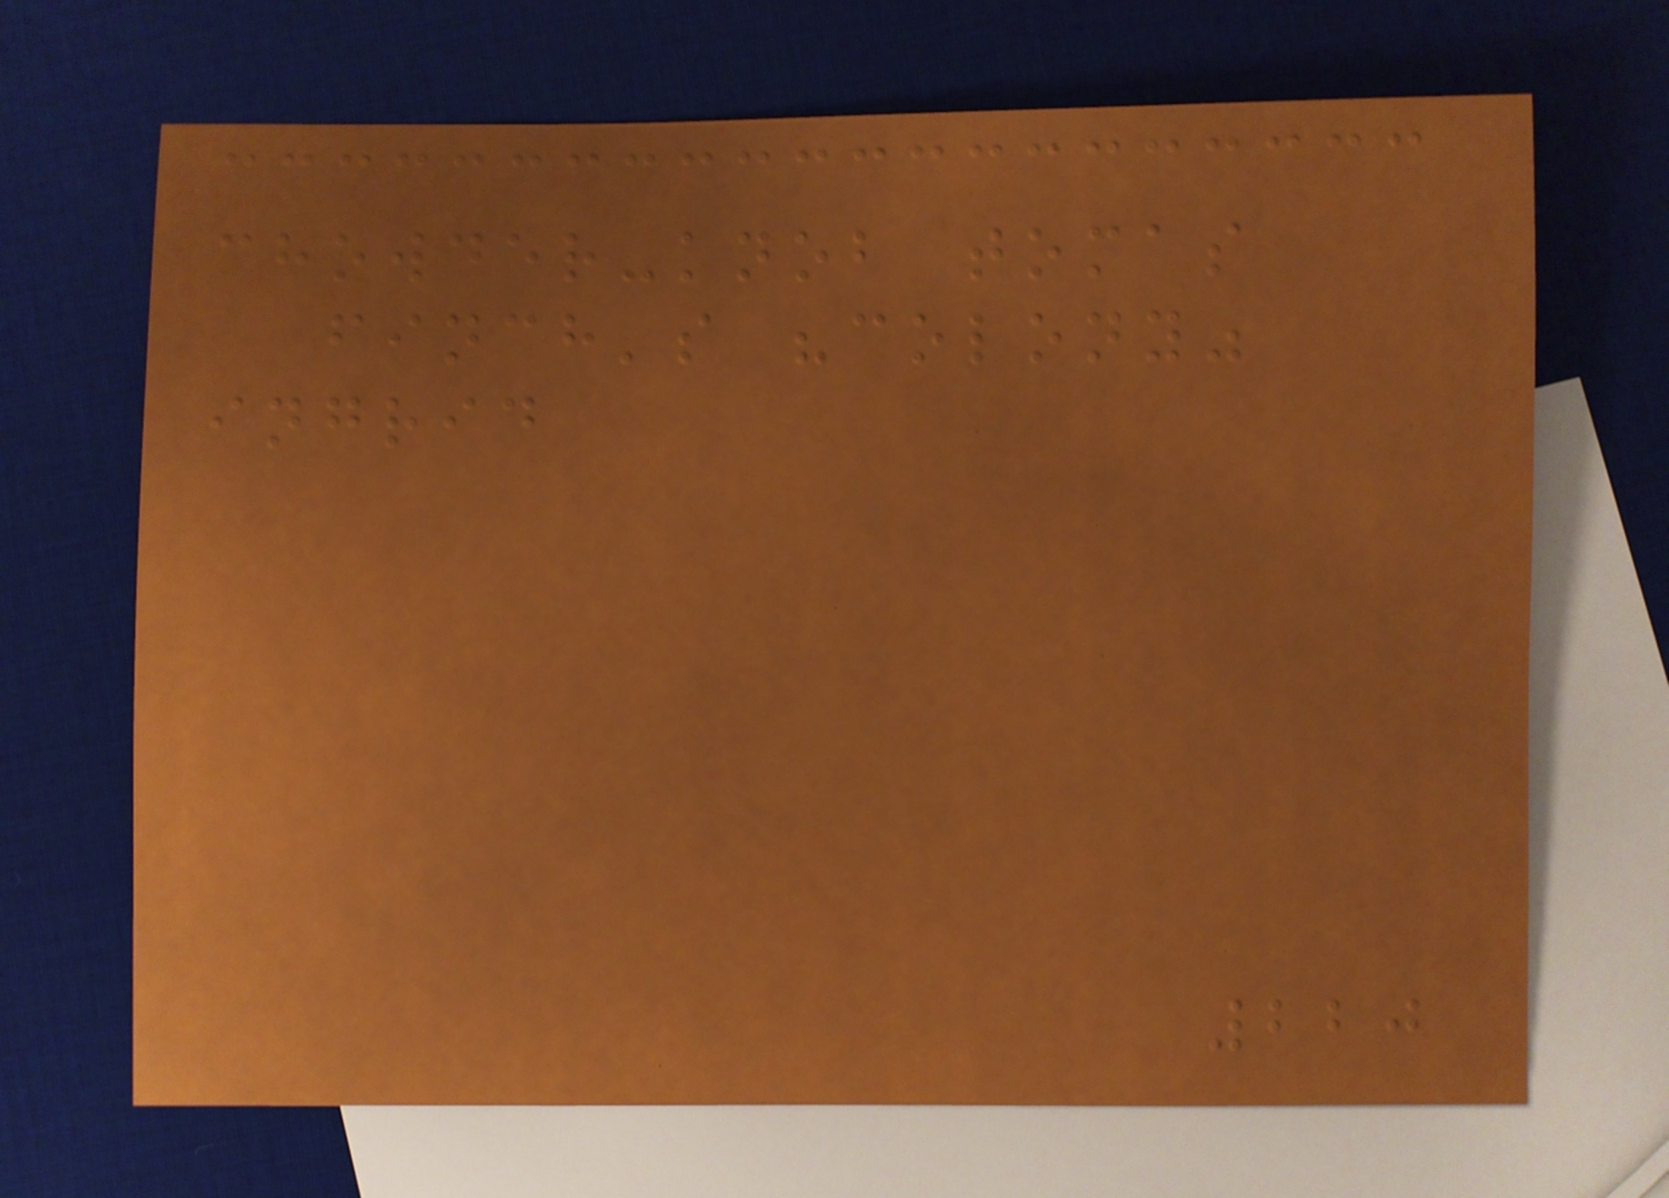chowder-knob tomas
finch's "colony"
ingrid
220
